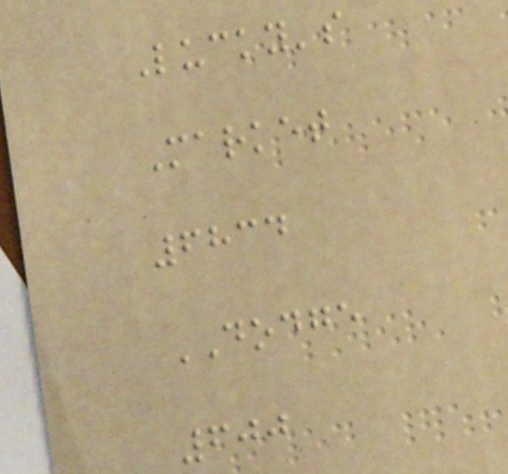Lucky's
Market
6834
DODGE
600
